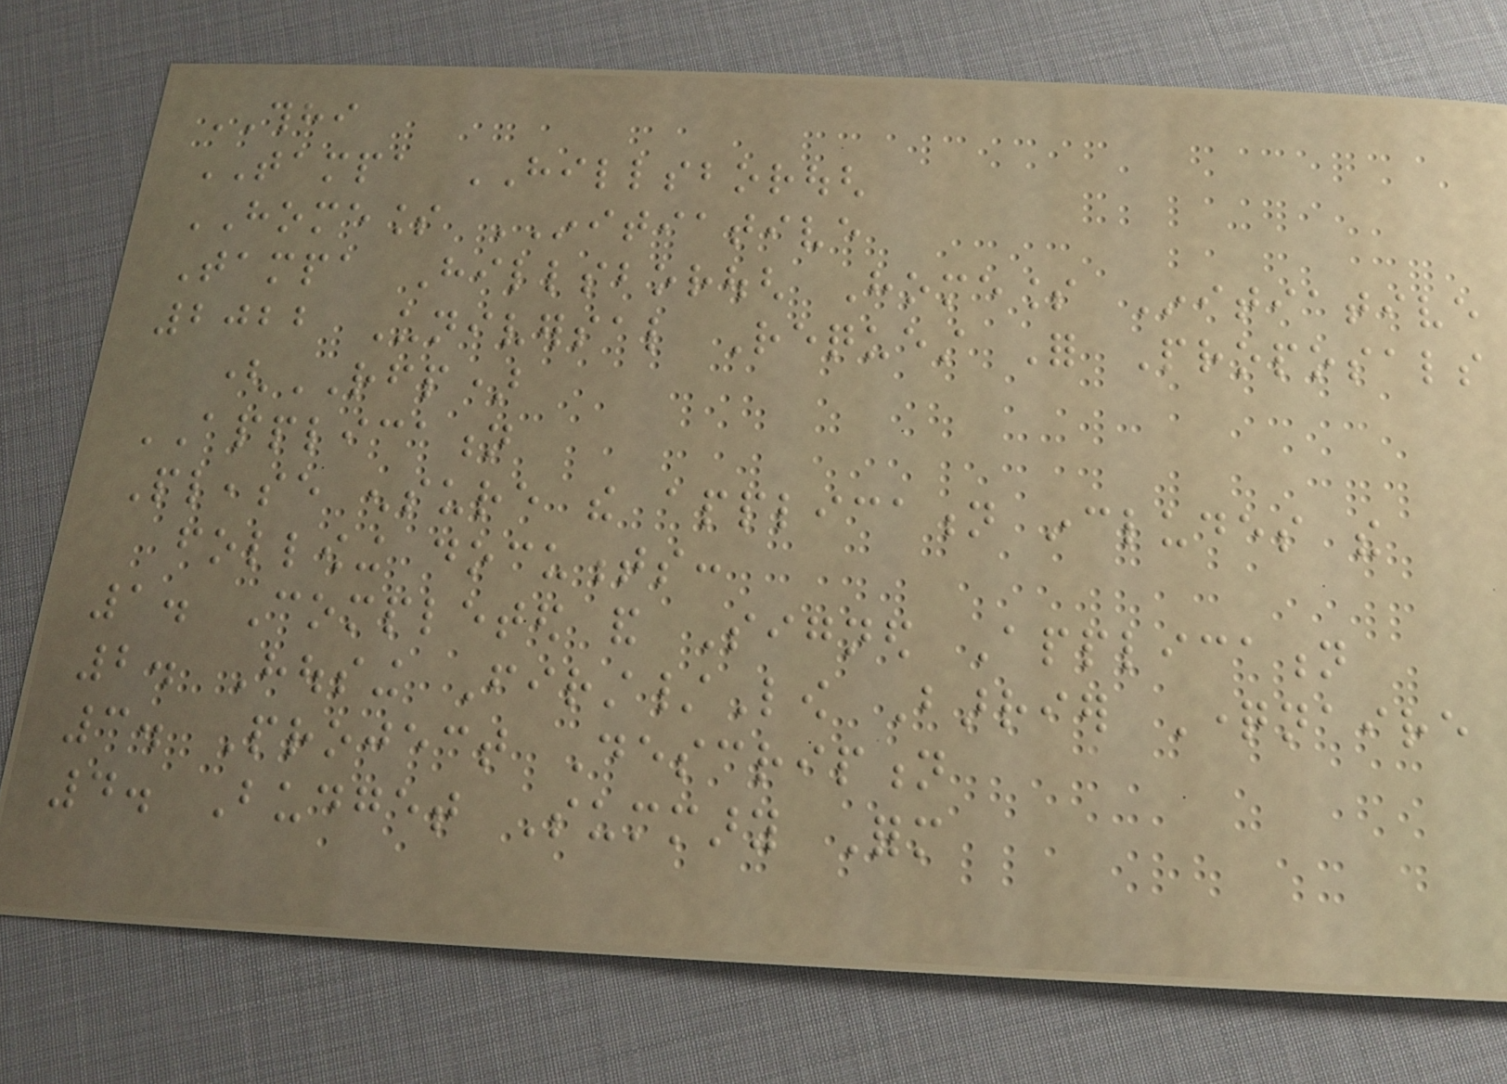THHI
TAMPA HILLSBOROUGH
HOMELESS INITIATIVE
Tampa Hillsborough Homeless Initiative
2022 Universal Request For Proposals
(RFP)
APPLICATION
Please ensure the application includes the
following documents:
1. Completed and Signed Application
2. Housing First/Low Barrier Questionnaire
3. Project Description
4. Budget Summary Form
